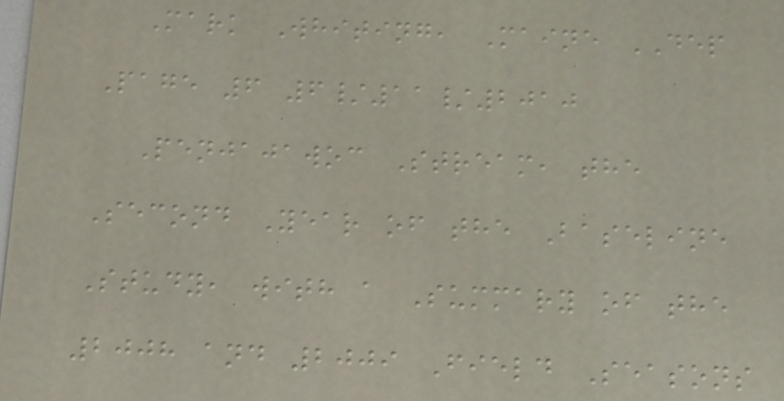Mark Whiting, Maine DEP
Page 6 6/11/2010
Penjajawoc Stream, the
Second Year of the Baseline
Study, with a Summary of the
2008 and 2009 Field Seasons
